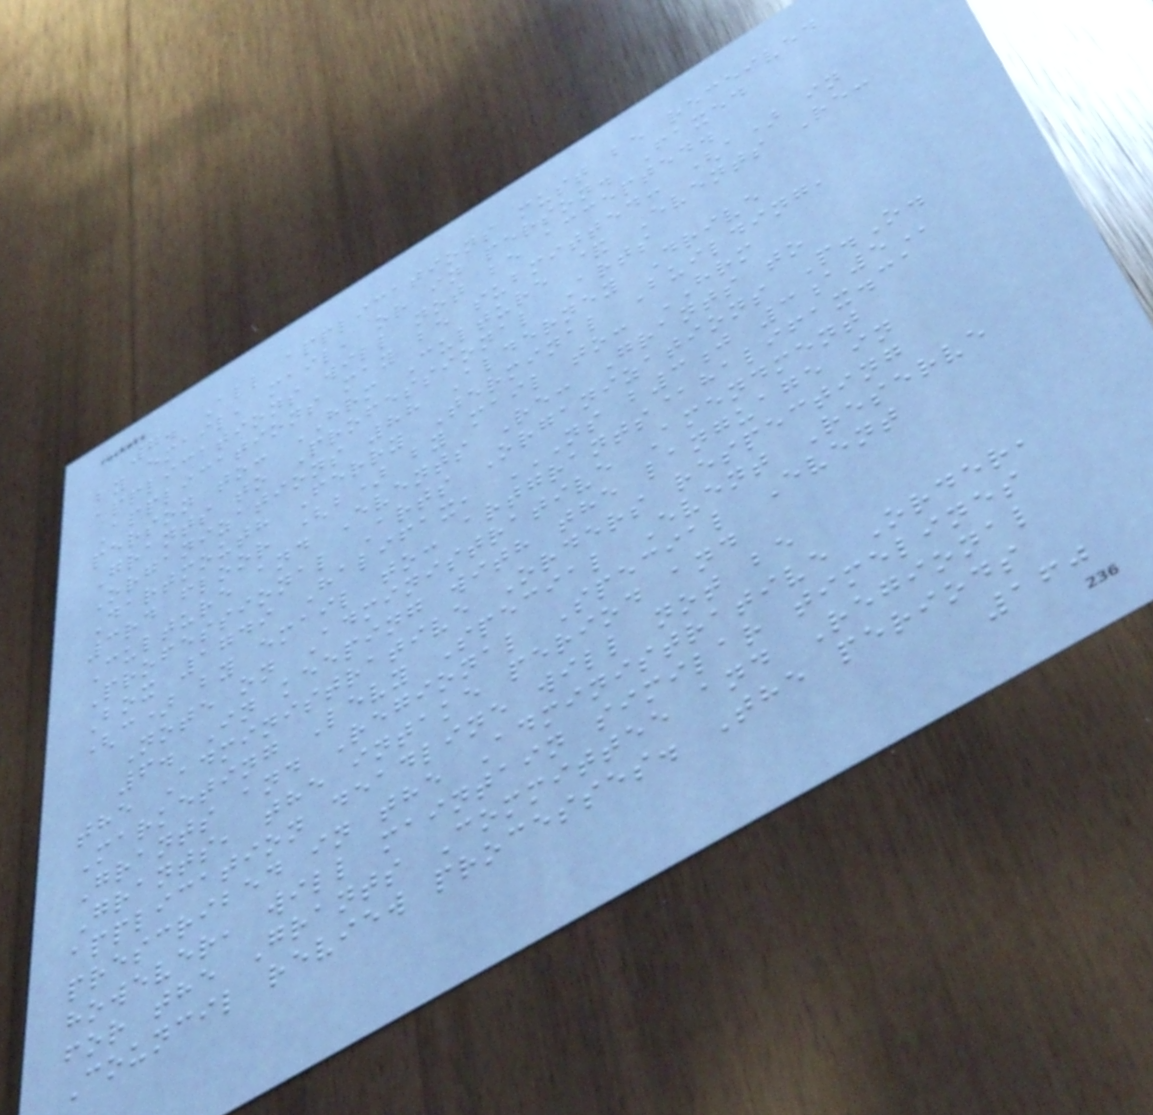7. All applications must be received
by email, mail, or in person. Faxed
applications will not be accepted.
Applications may be submitted: (a) in
person to: HRM Culture & Events Re:
Grants to Professional Arts
Organizations 88 Alderney Drive
Dartmouth Ferry Terminal Building,
3rd floor (b) by mail to: HRM
Culture and Events Re: Grants to
Professional Arts Organizations P.O.
Box 1749 Halifax, NS B3J 3A5
(c) by email to: artgrants@halifax.ca
Note on Administrative Amendment
6. In keeping with the language in
the Administrative Orders respecting
Marketing Levy Special Event Reserve
Grants and Regional Special Event
Grants, the intake period and
application deadline will not be
prescribed in the Administrative Order,
however, will maintain similar timelines
for the Grants Committee and Regional
Council review processes. The periods
160
